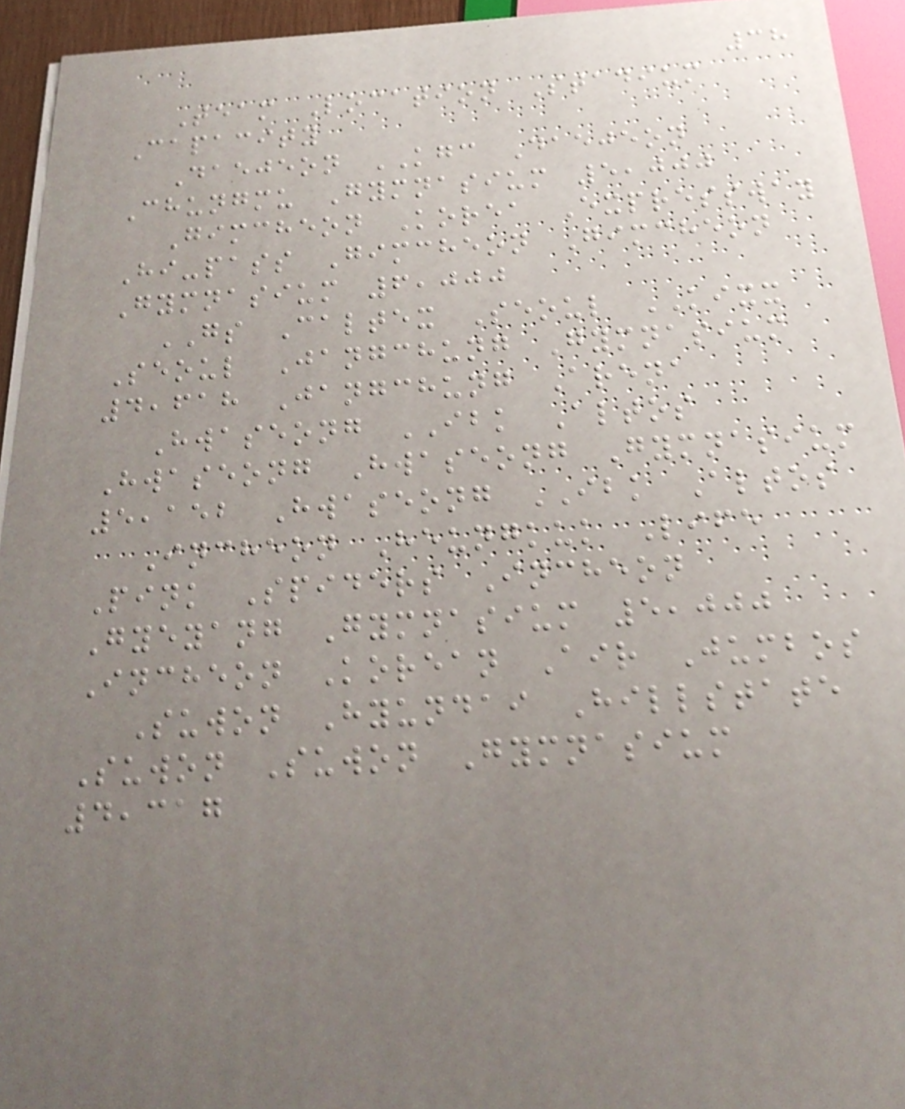38
Team Location Stadium
Capacity
Daejeon KGC Daejeon
Chungmu Gymnasium 5,000
Gimcheon Korea Expressway
Hi-pass Gimcheon Gimcheon
Gymnasium 6,000
GS Caltex Seoul KIXX
Seoul Jangchung Gymnasium
4,618 Jangchung Arena
Hwaseong IBK Altos
Hwaseong Hwaseong Gymnasium
5,152 Hwaseong IBK Altos
Incheon Heungkuk Life
Pink Spiders Incheon
Gyeyang Gymnasium 5,000
Incheon Korean Air Jumbos
Suwon Hyundai Hillstate
Suwon Suwon Gymnasium
4,317
